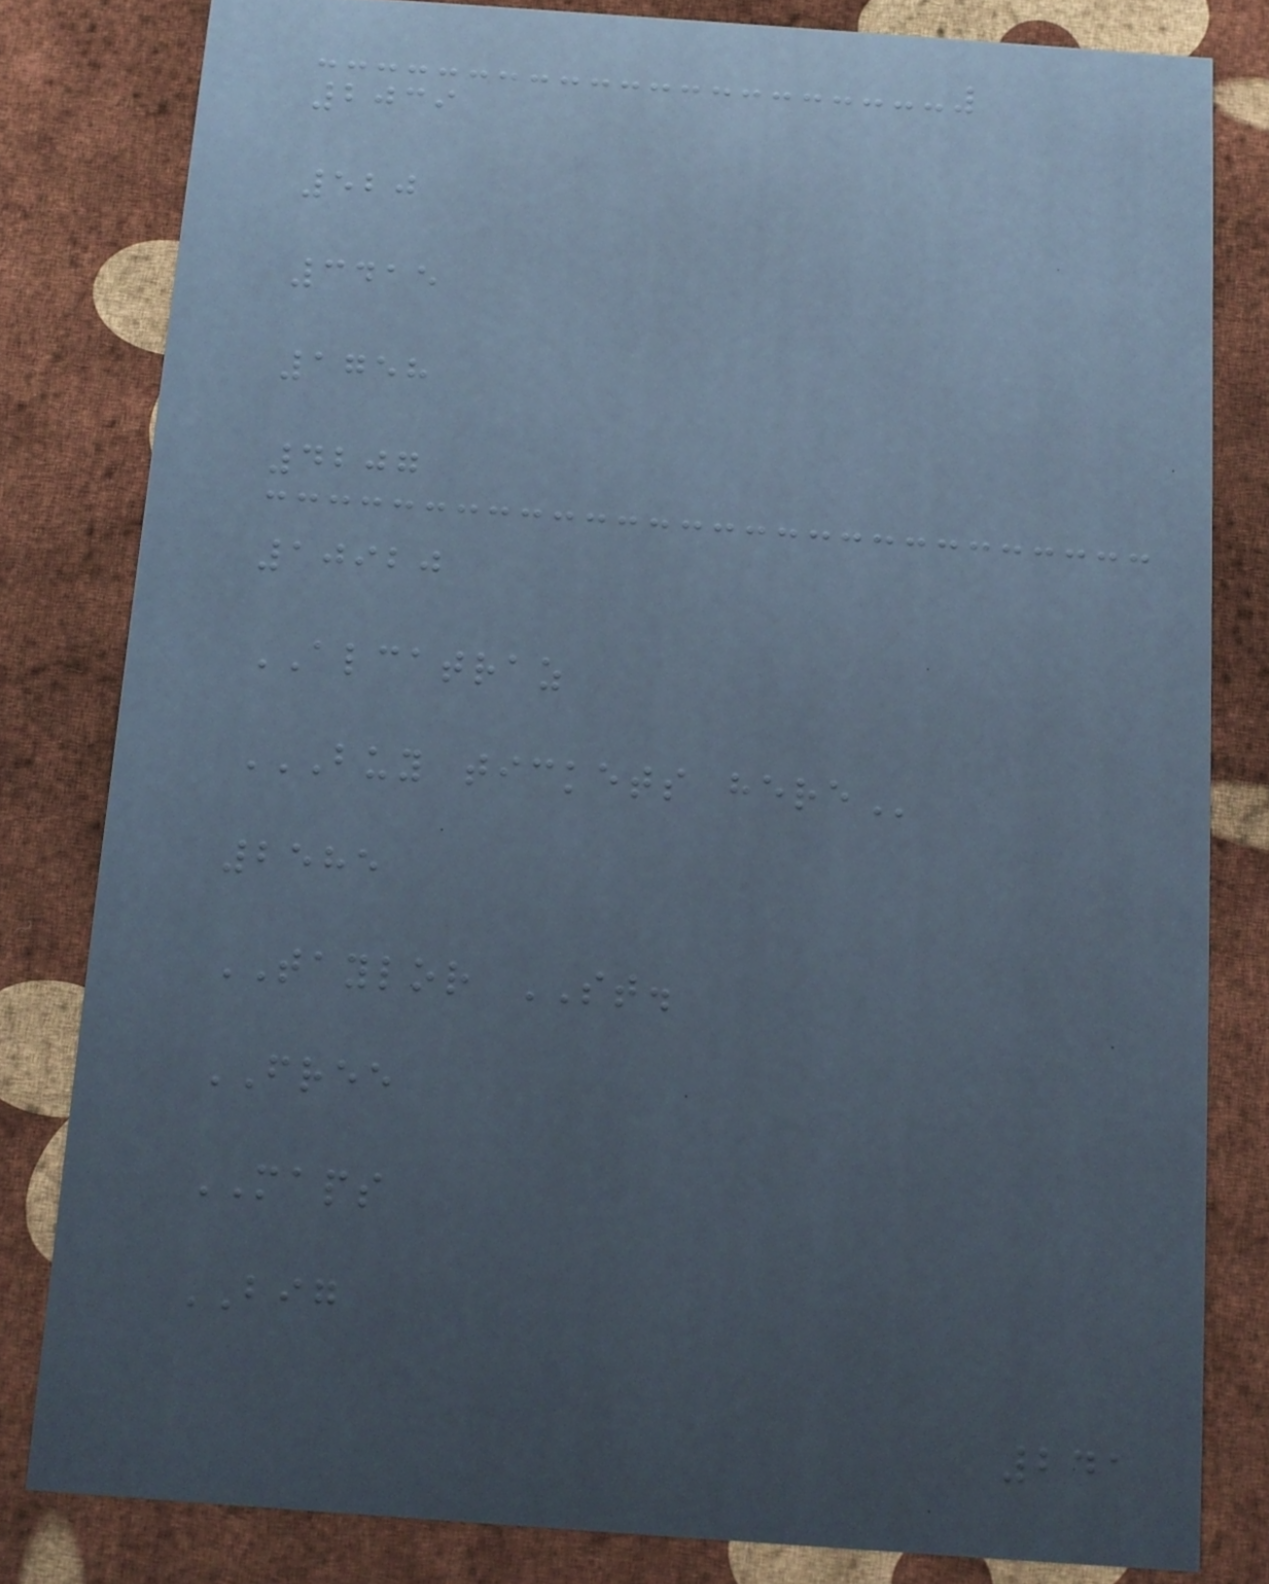2039
520
3415
1758
4207
10920
ALCATRAZ
BUY TICKETS HERE
2585
TAYLOR ST.
FREE
MAPS
BIG
241
